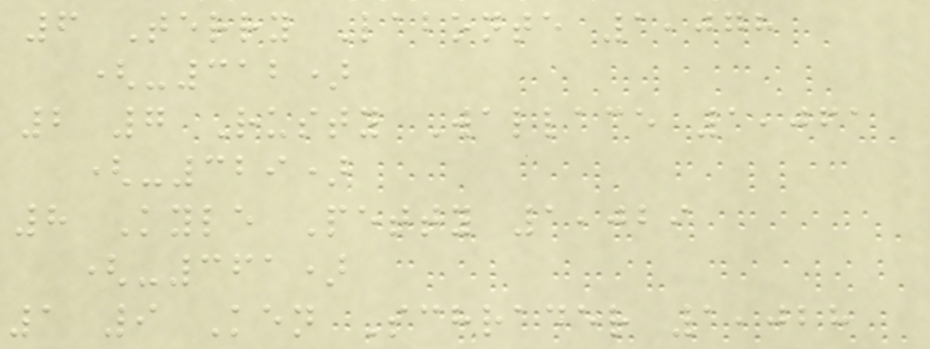6 Terry Labonte 1,078
(-312)
2 7 Rusty Wallace 1,061
(-329)
8 Kyle Petty 1,029
(-361)
1 9 Ken Schrader 1,028
